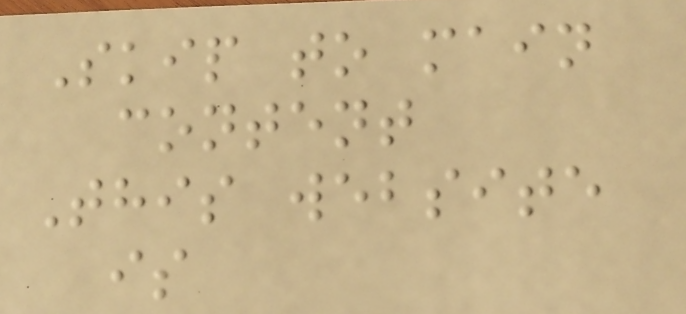Skip to main
content
This website
is
